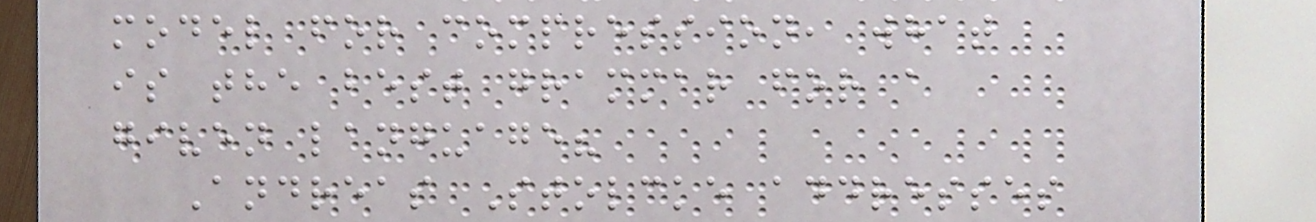model for compression, what
is the best grammar for a
given language?
Andreas Stolcke addresses
